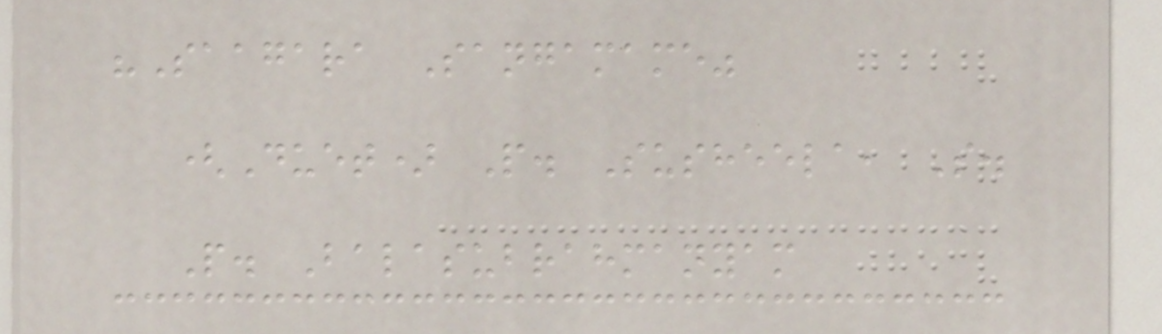"Saagara Sangamame"
(Duet) P. Susheela, S.
P. Balasubrahmanyam
